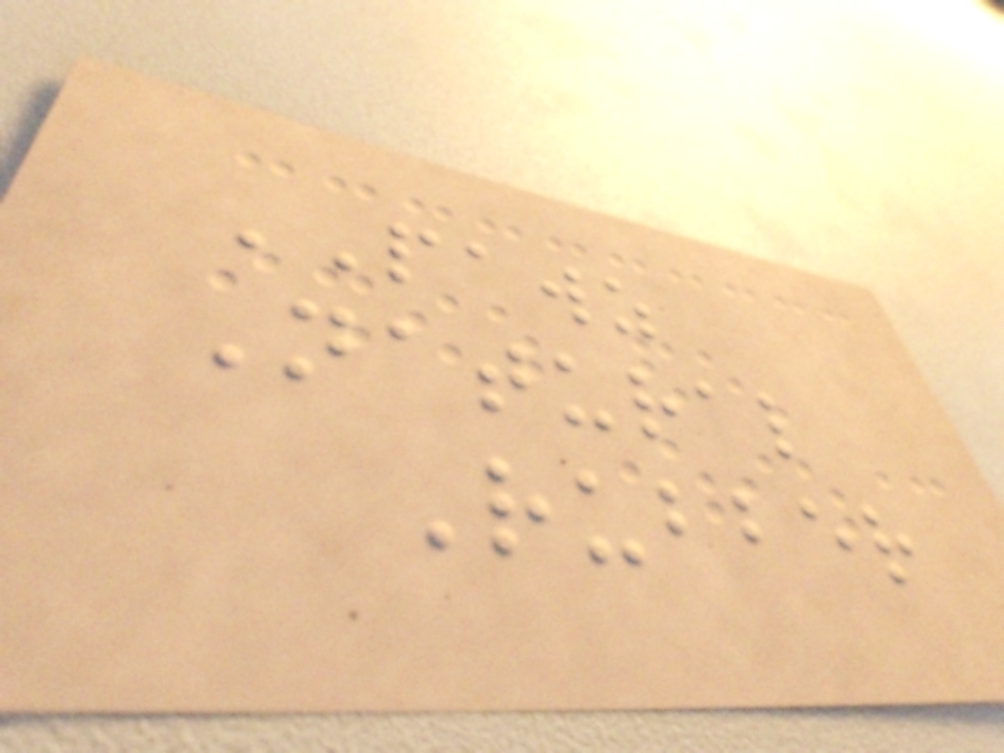PAWZ
Natural
Rubber
